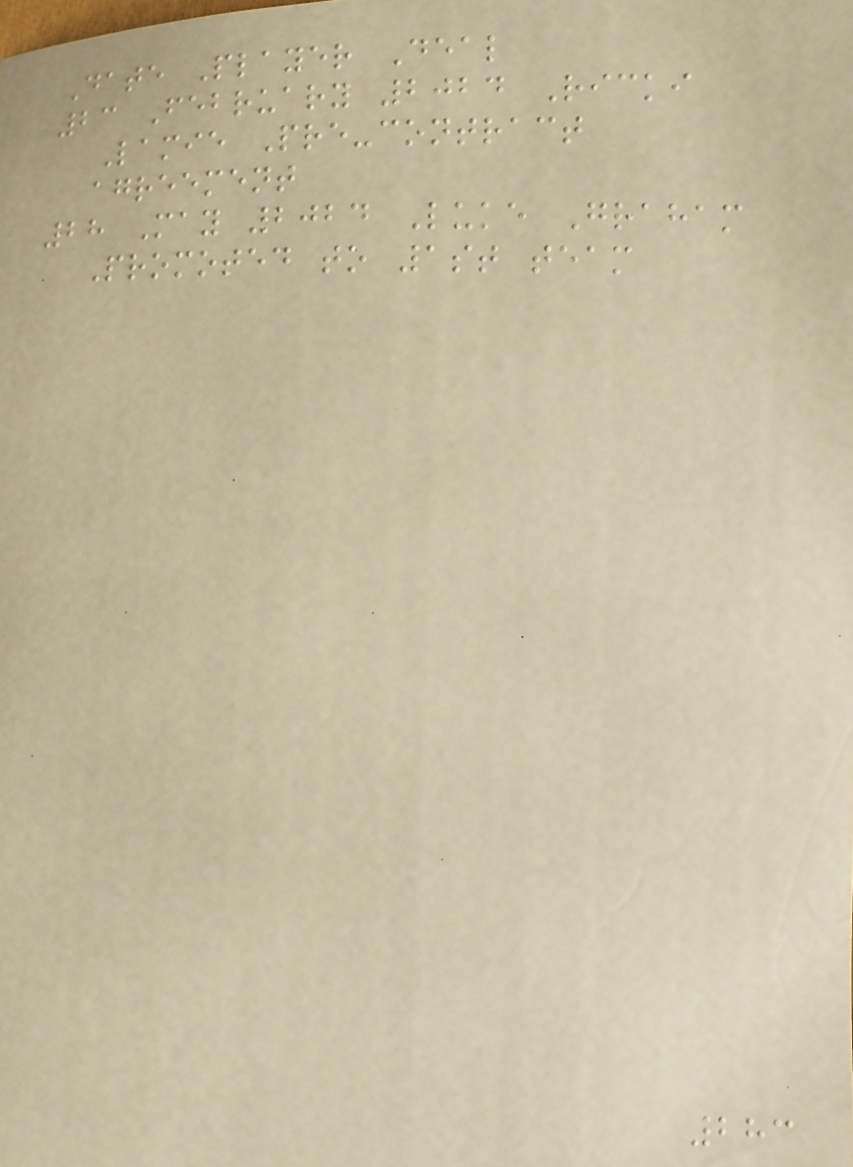Date Player Deal
23 February 2024 Ricki
Lamie Pre-contract
agreement
28 May 2024 Luke Graham
Promoted to 1st team
283
